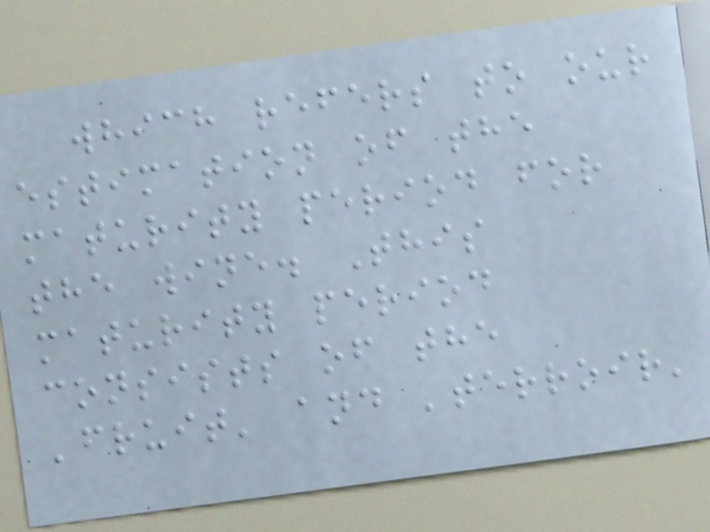which refers to our
estimation of the
maturity period for
the wine. This
maturity period
consists of the
'fruit' and 'terroir'
